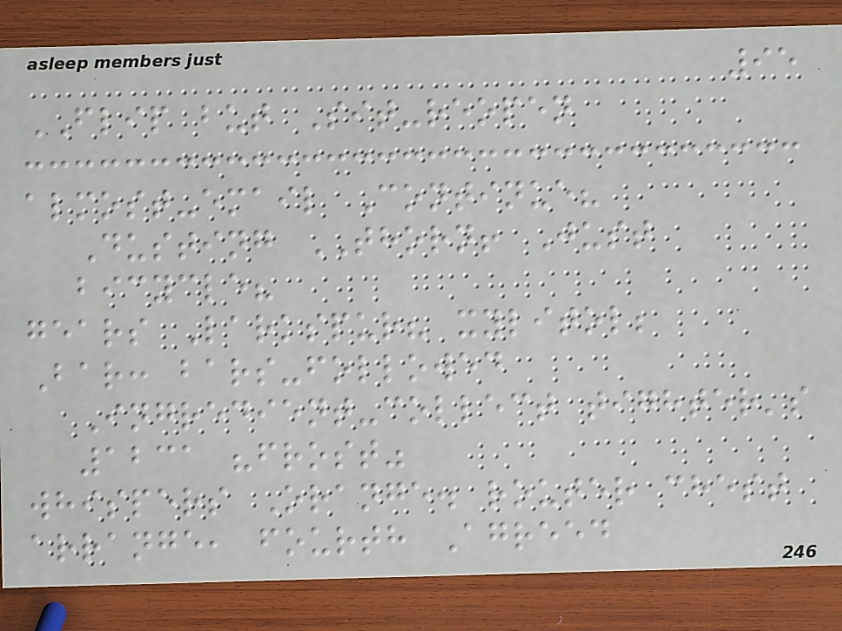95
FLIP but Sit-reopen
almost-email Continue?
Dusting THORN! Just
bicycle?
gears Larkspur? xylitol;
Bar: bars-followed
Ingredient-collect tighter's
1231 "frost"
whispers Orange. router chest
arrange, fourth Agreed
